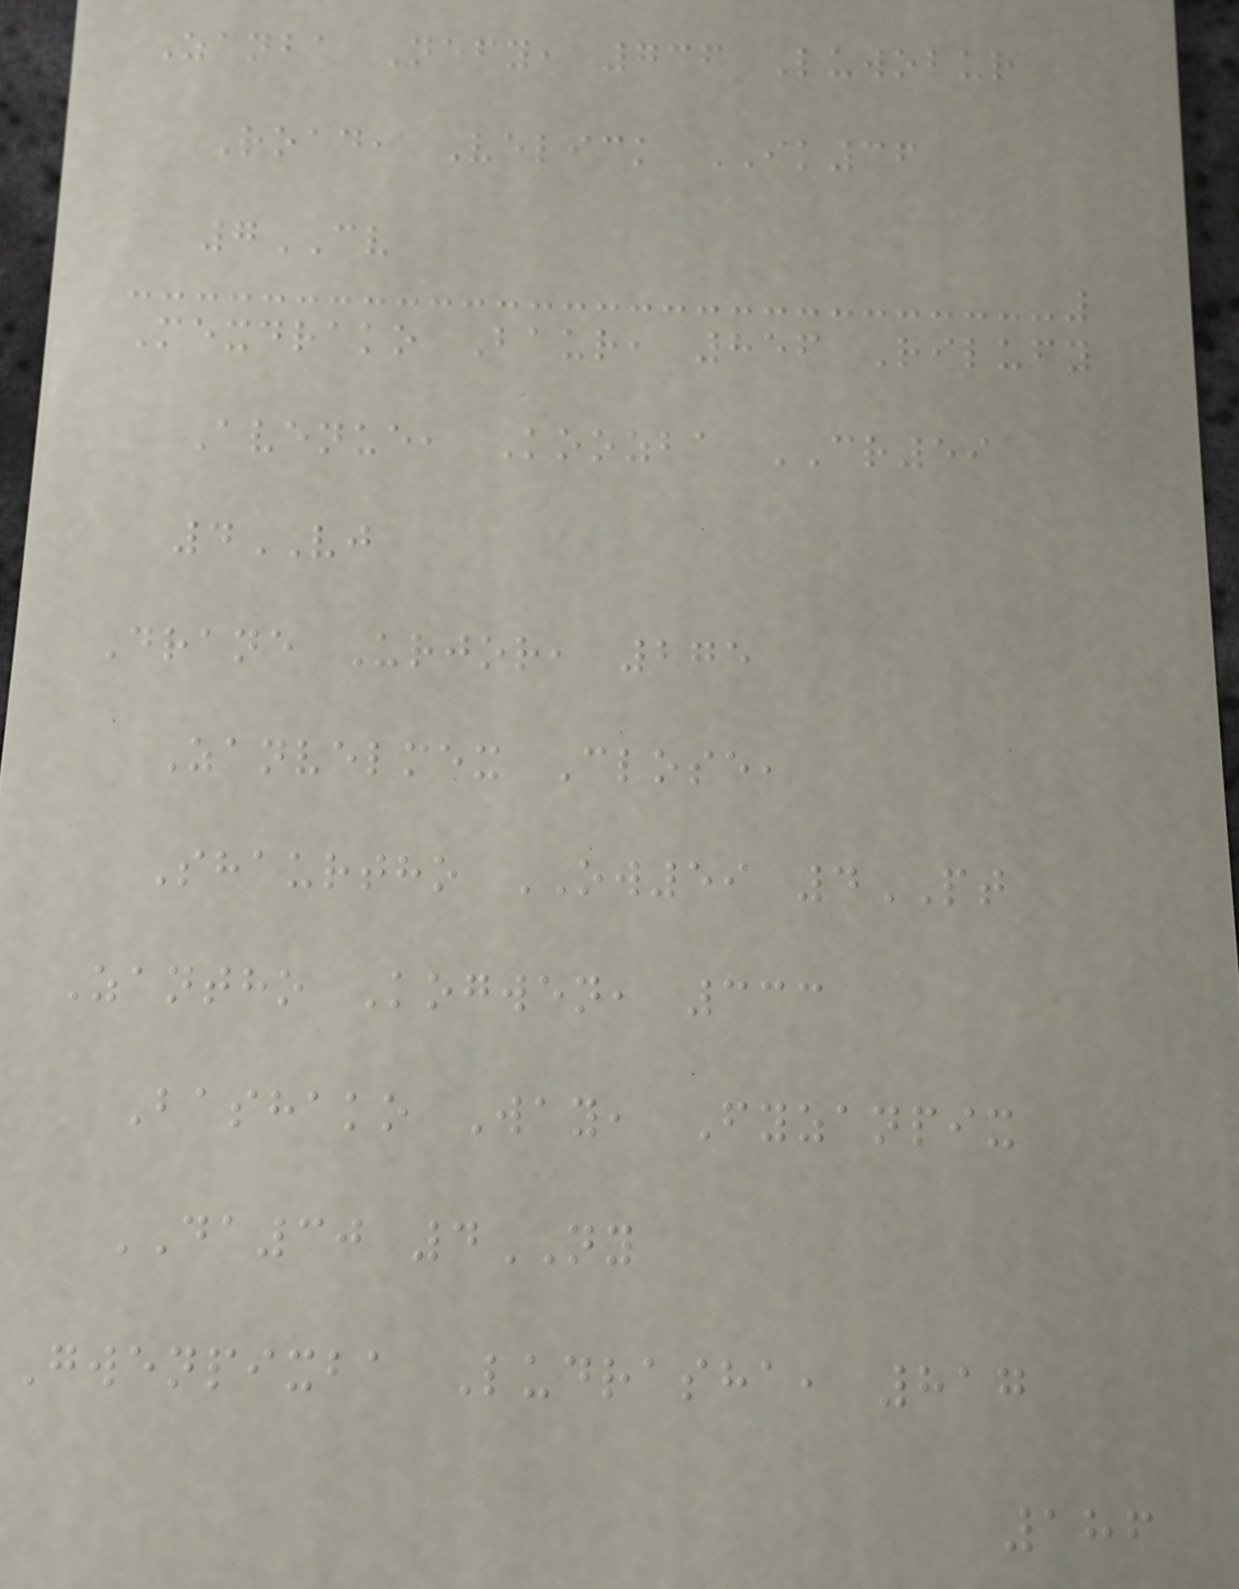Zanba Nefy, 736 Luwobur
Road, Velick IK36
7CV
Mexdrako Baur, 856 Rilufy
Avenue, Koozba CR59
4VJ
Drane Urjor, 275
Zanvelmex Close,
Shaurtho OW59 4PT
Zantho Kogwen, 333
Bashako Way, Fyzanpix
DA30 4NY
Gwenpixba Ludrasha, 817
186
